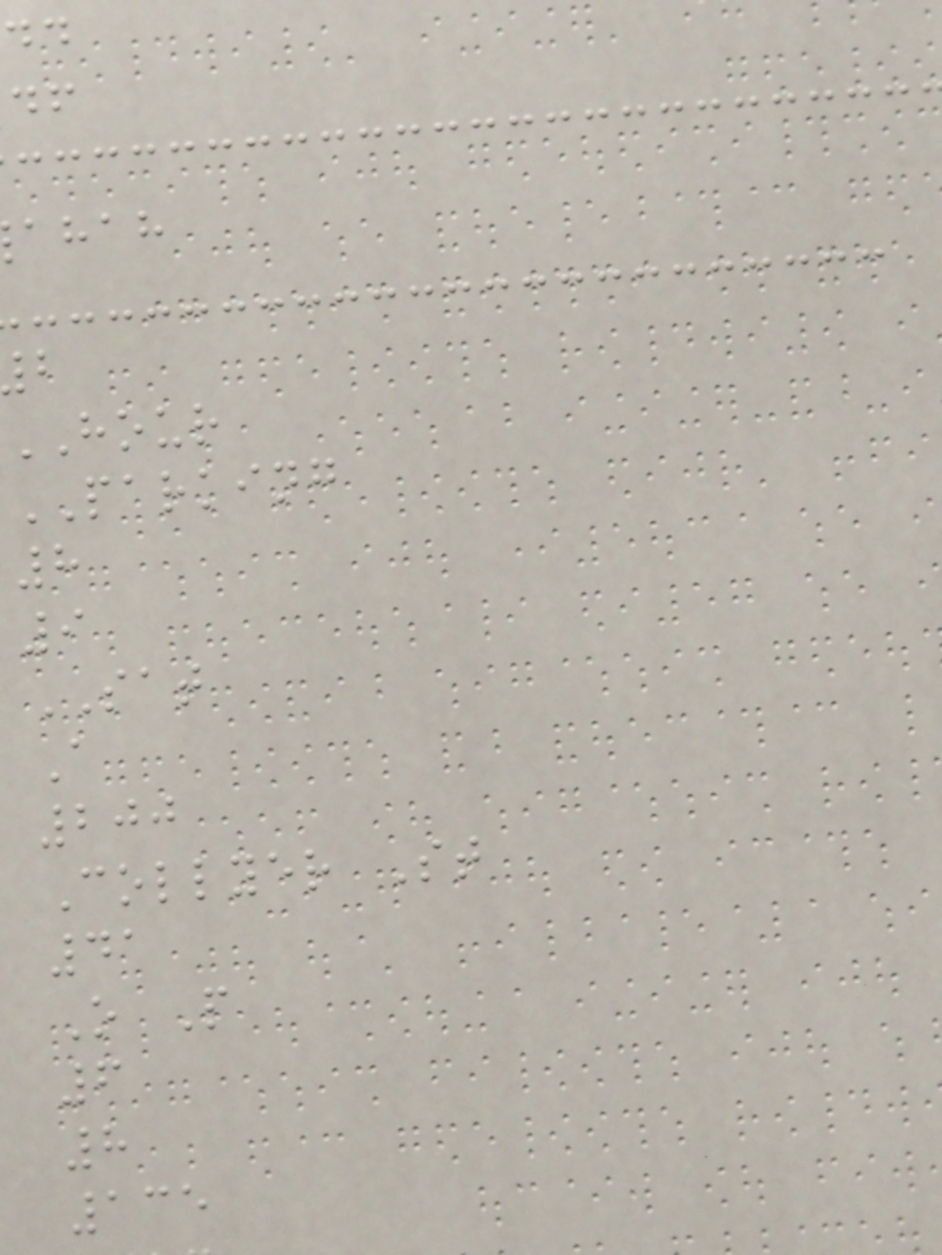ahah
HOUR
PARKING
8
9
SAT
A
200
Collyer St
41
O P
6
8
135
